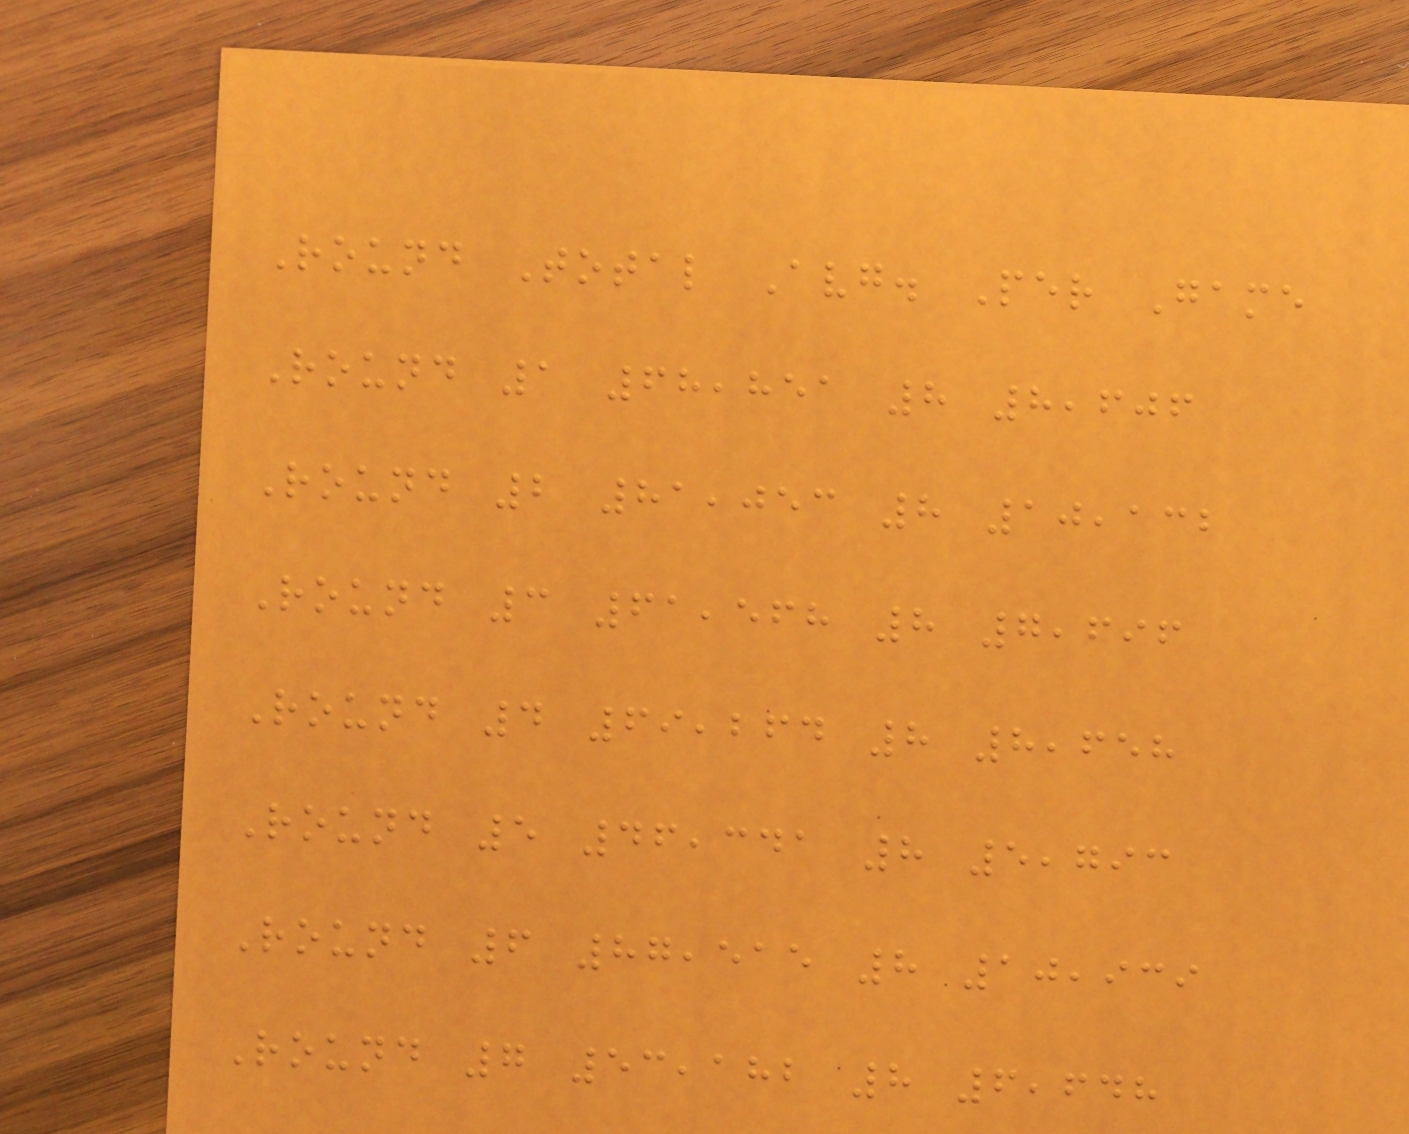Round Total Avg. Per Game
Round 1 68,851 8 8,606
Round 2 81,053 8 10,132
Round 3 61,568 8 7,696
Round 4 69,264 8 8,658
Round 5 46,341 8 5,793
Round 6 87,515 8 10,939
Round 7 53,182 8 6,648
